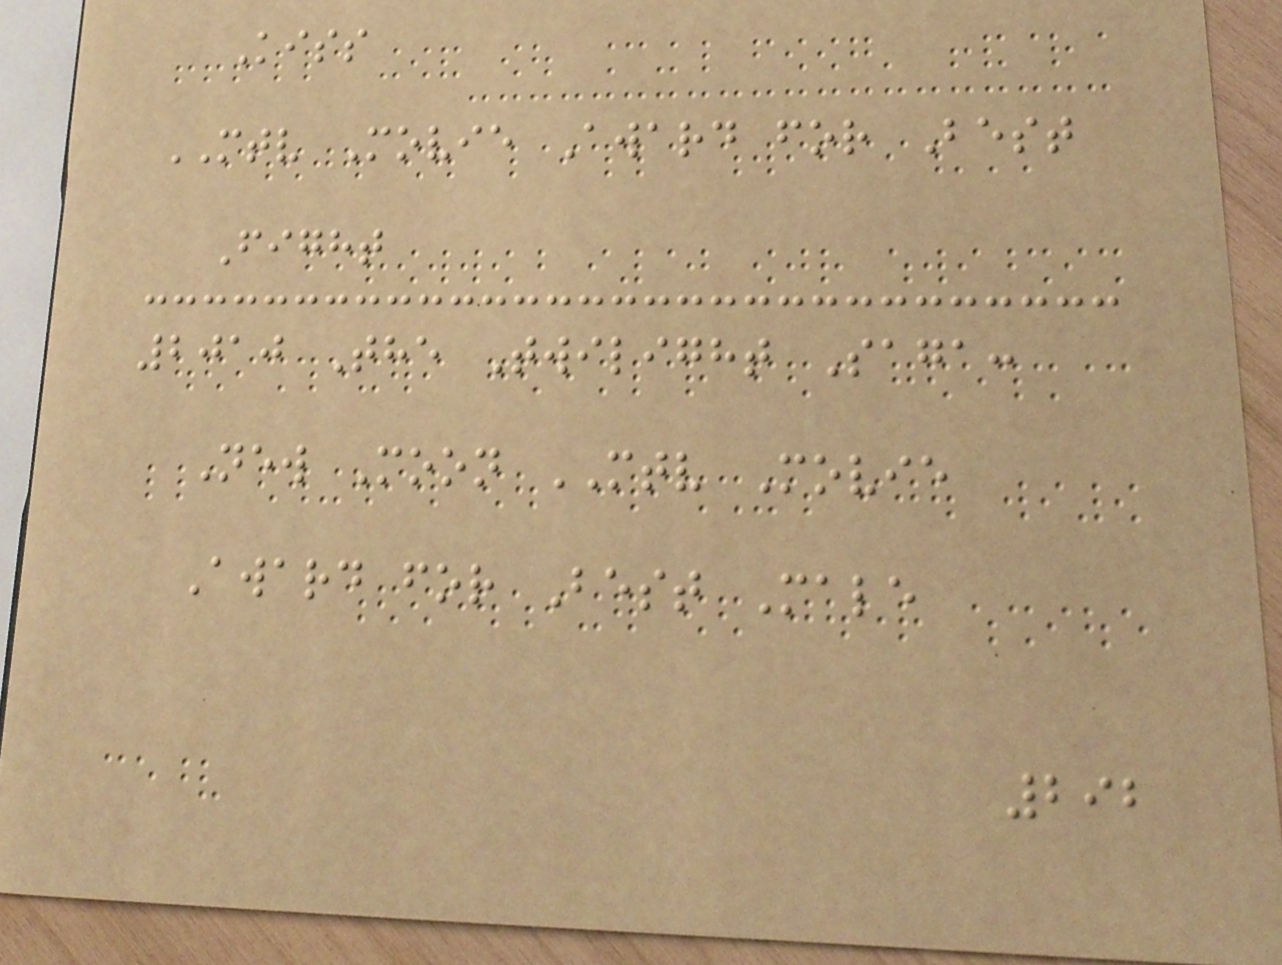Kiss
MTV Movie Award for Best
Fight
2010 The Twilight Saga:
New Moon MTV Movie
Award for Best Male
292
